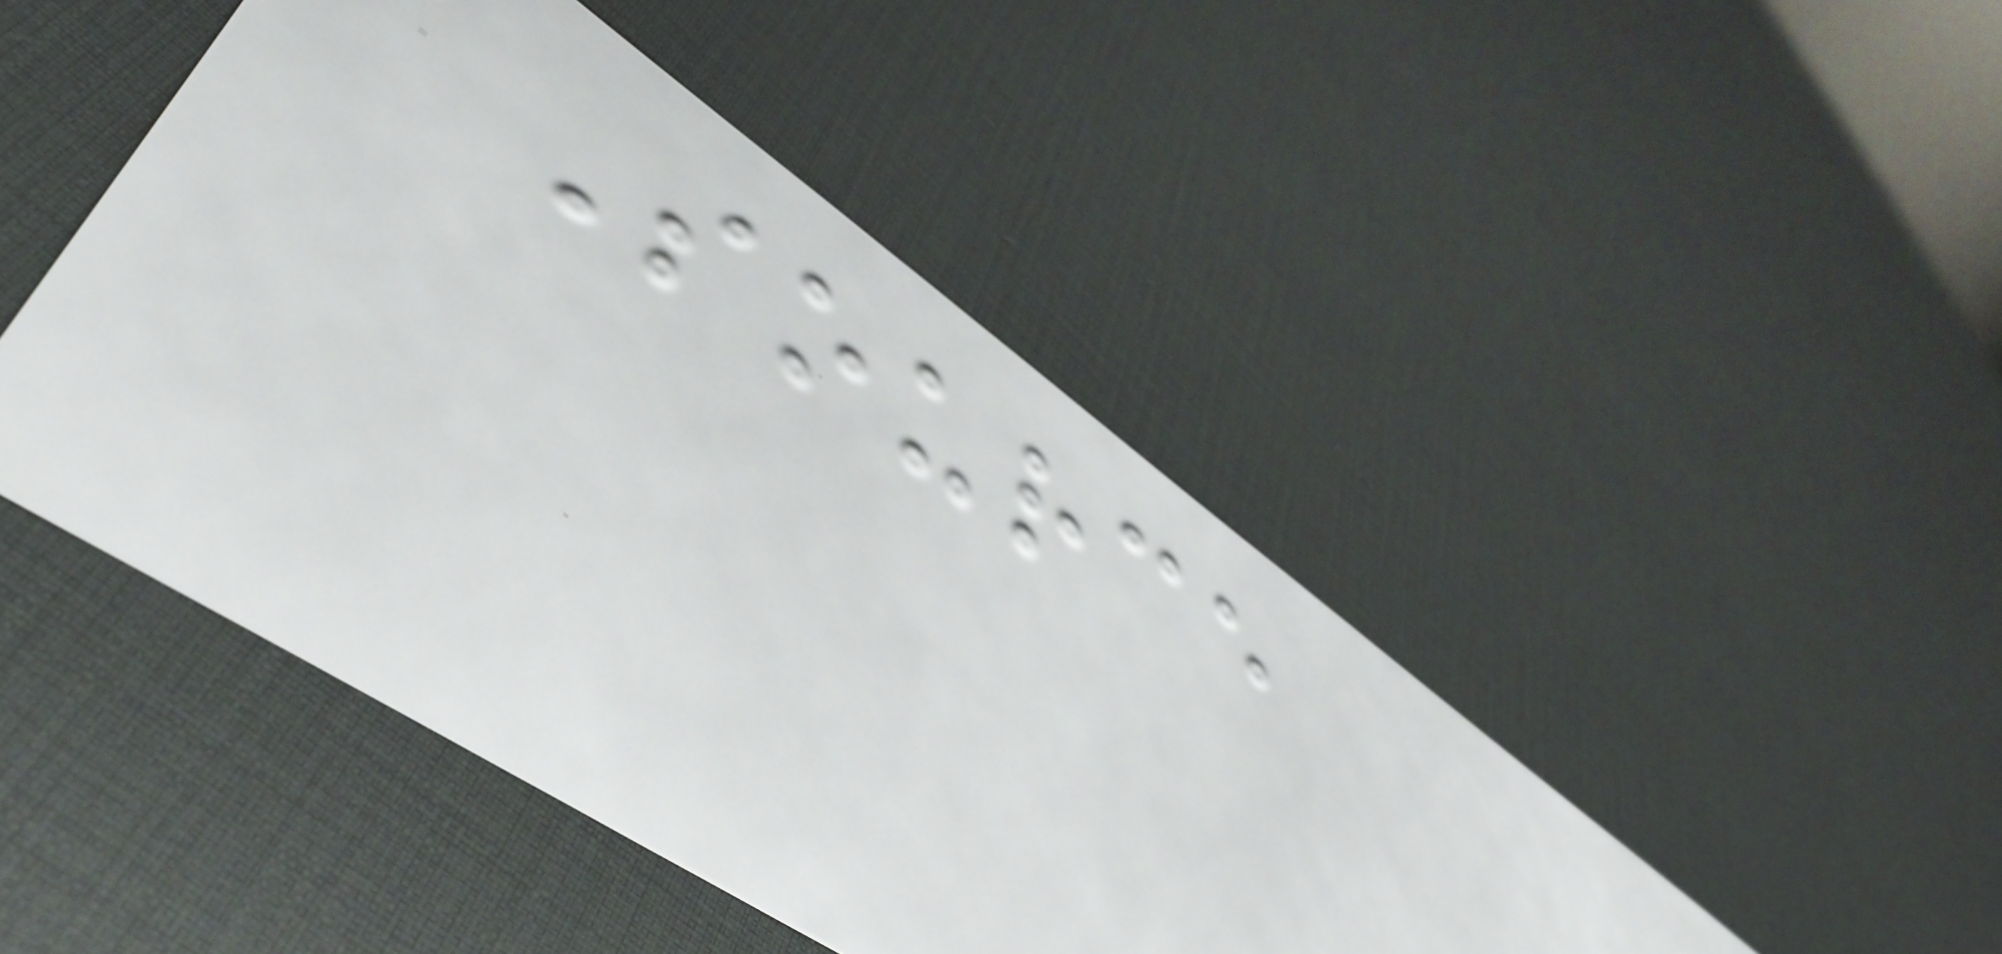Source
